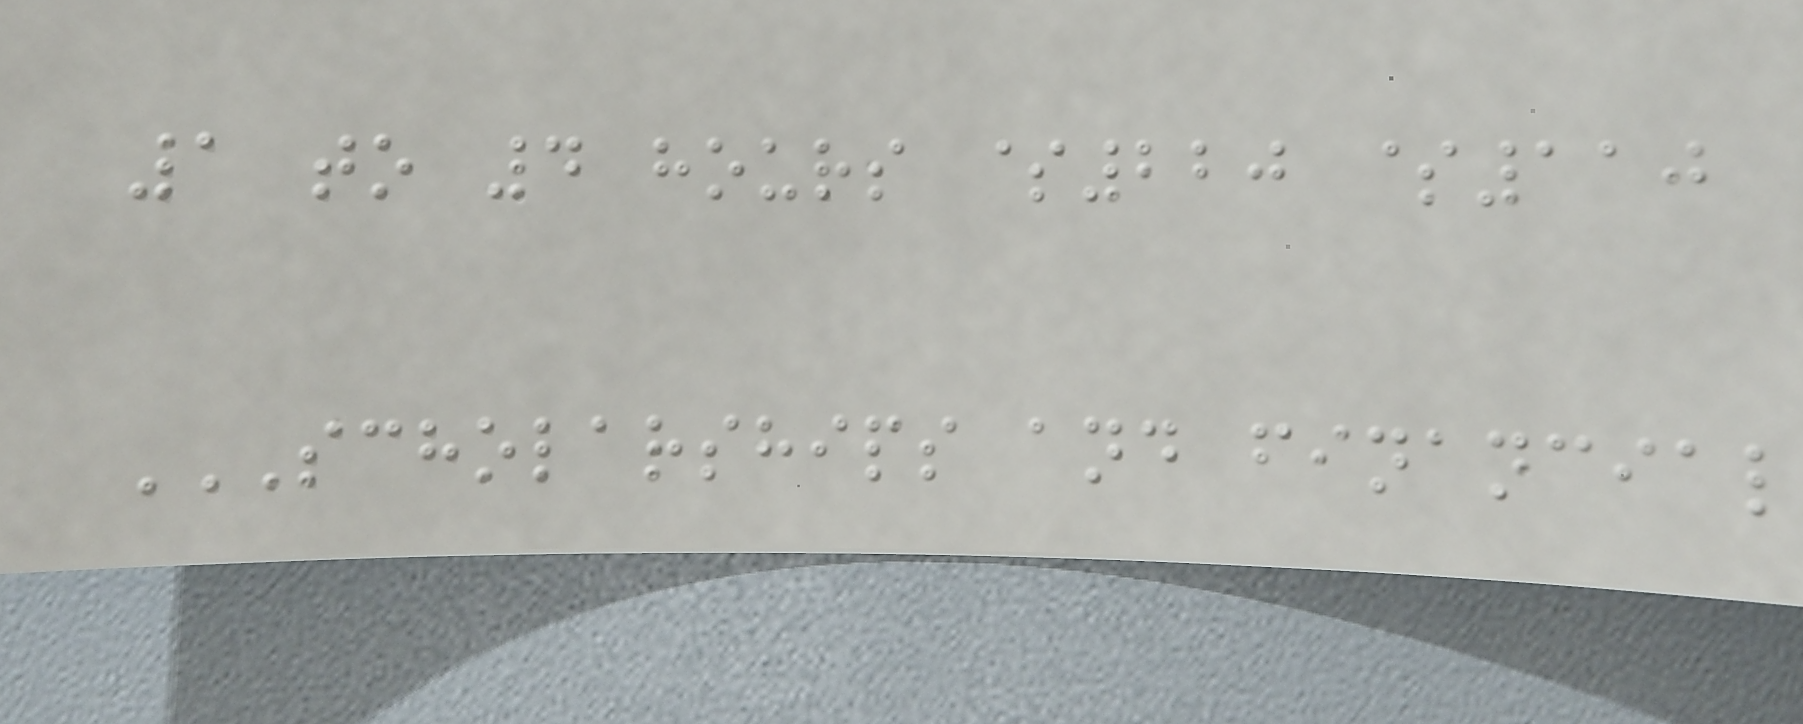1 to 4 hours $220 $110
SCHOLARSHIPS AND FINANCIAL
